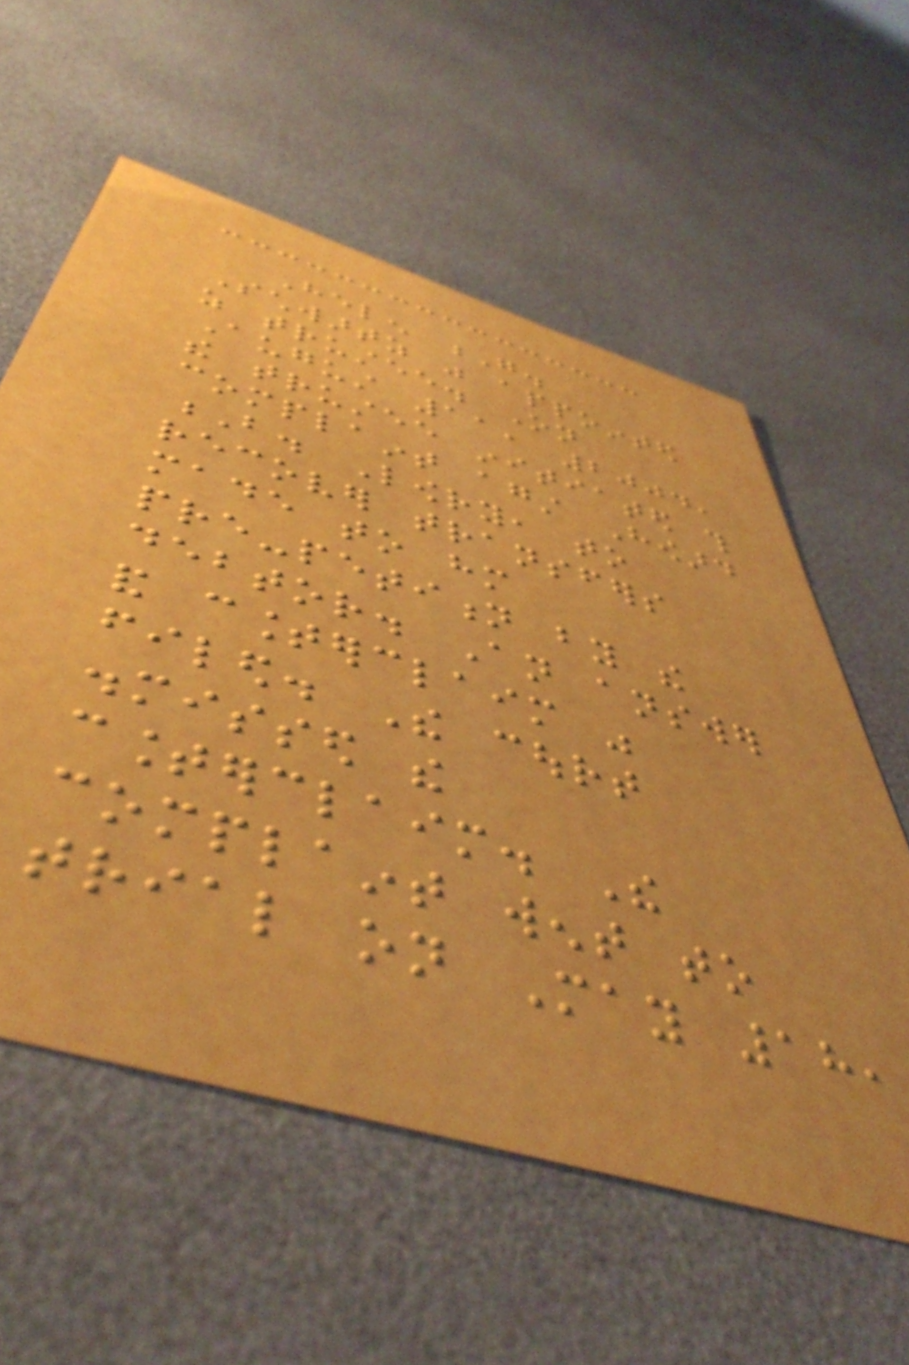Helen G.
Schwartz was appointed
as trustee. On
August 11, 2004,
the trustee initiated this
complaint against Howard
B. Lowry, to
recover transfers
made to him
pre-petition by the
debtor. An answer
and counterclaim was
filed. The court
dismissed the
counterclaim. The
complaint went to
trial on May 18,
